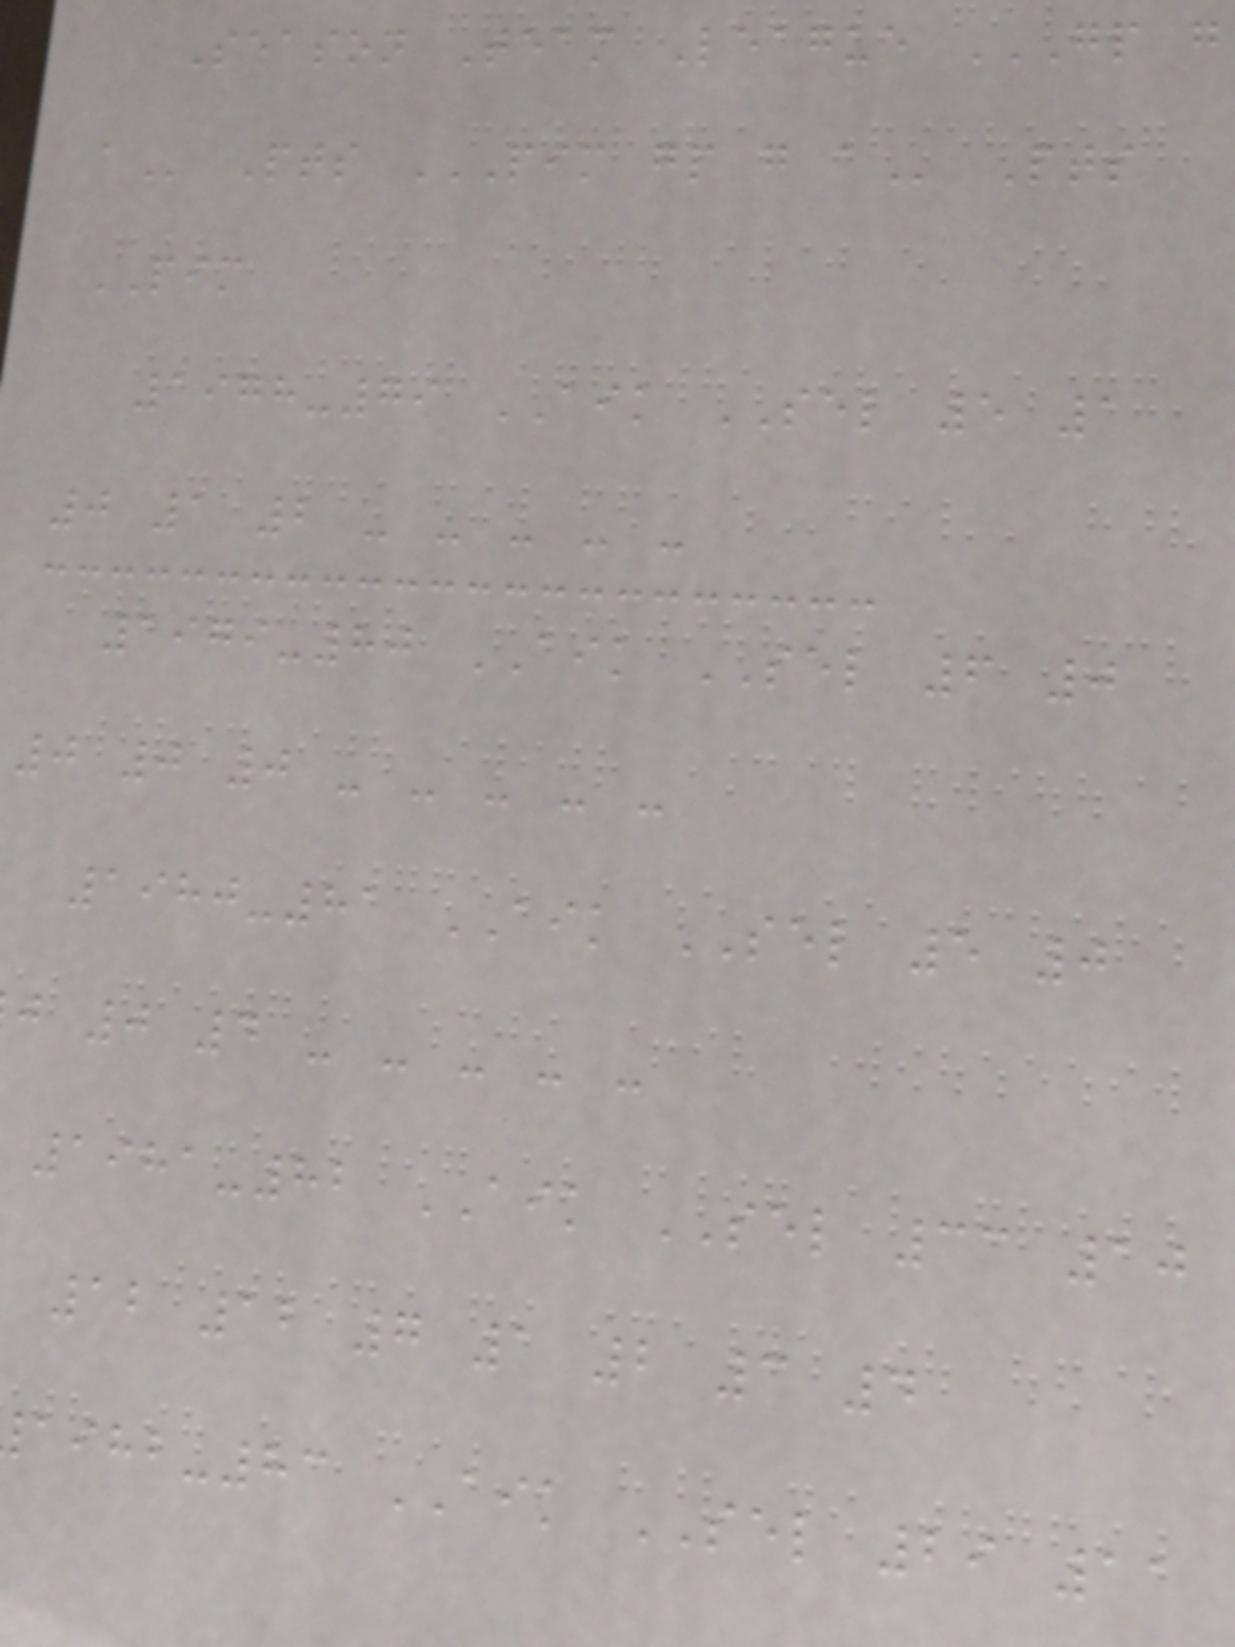Season Team League GP G
PIM
1978-79 AIK SEL 5 1
0 1 2 - - - - -
1979-80 AIK SEL 6 0
0 0 0 - - - - -
1980-81 AIK SEL 5 0
j 0 4 - - - - -
1981-82 AIK SEL 33 10
12 12 7 1 2 3 4
-83 AIK SEL 29 11
